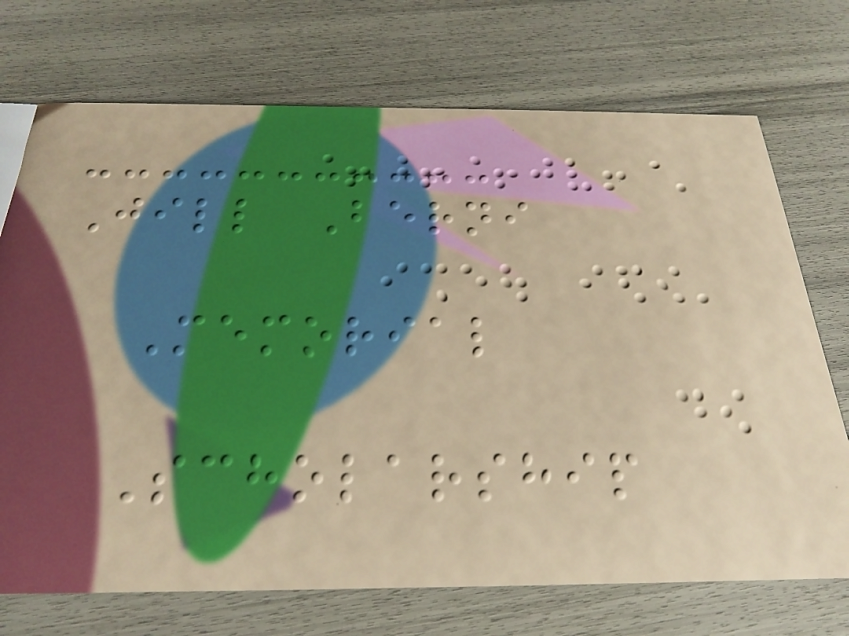Jill Berni
Memorial
Scholarship
